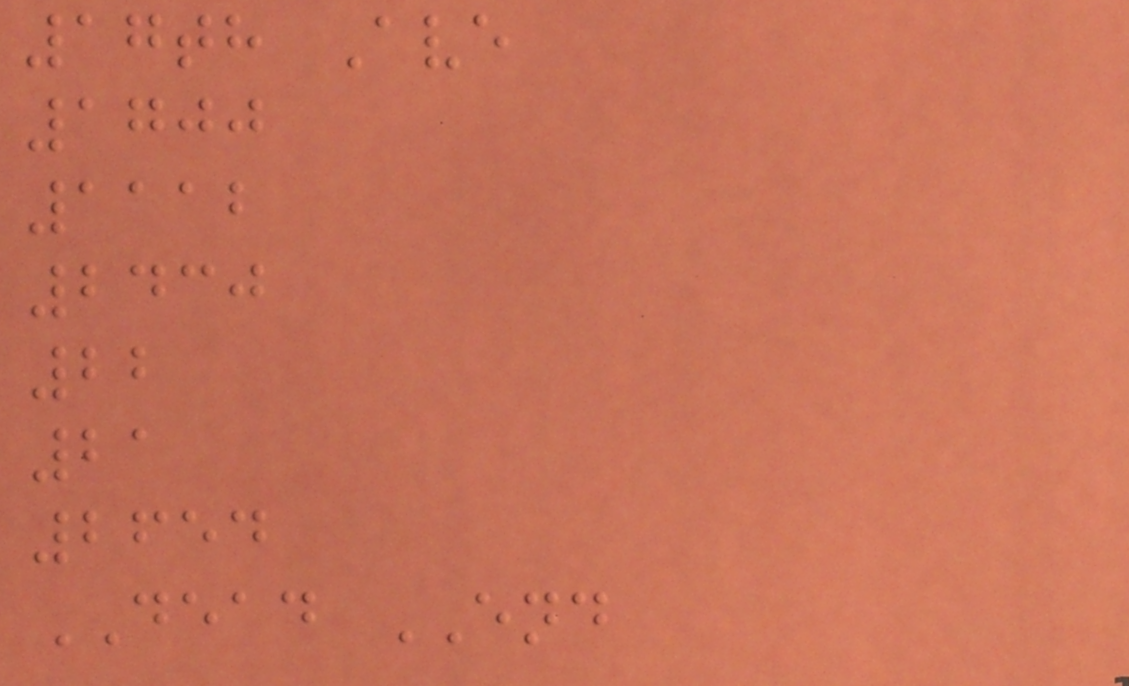17th Ave
1700
1112
2430
22
21
2654
DEAD END
